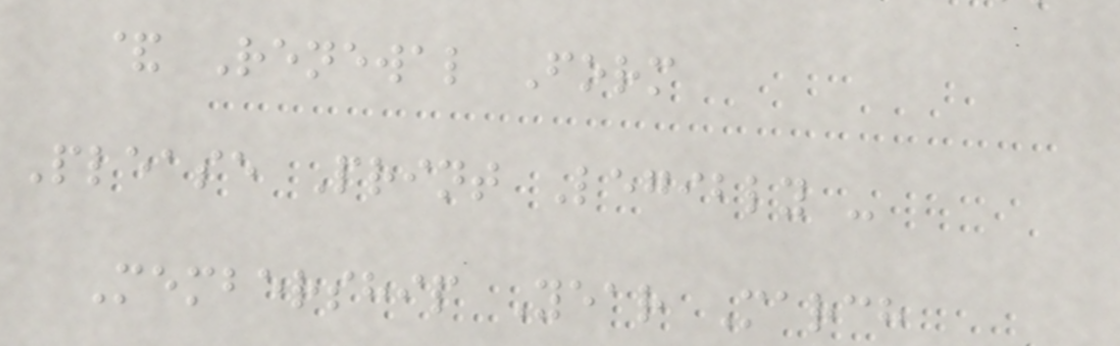& Renewal Form
Please Print Legibly -
Membership Year March
